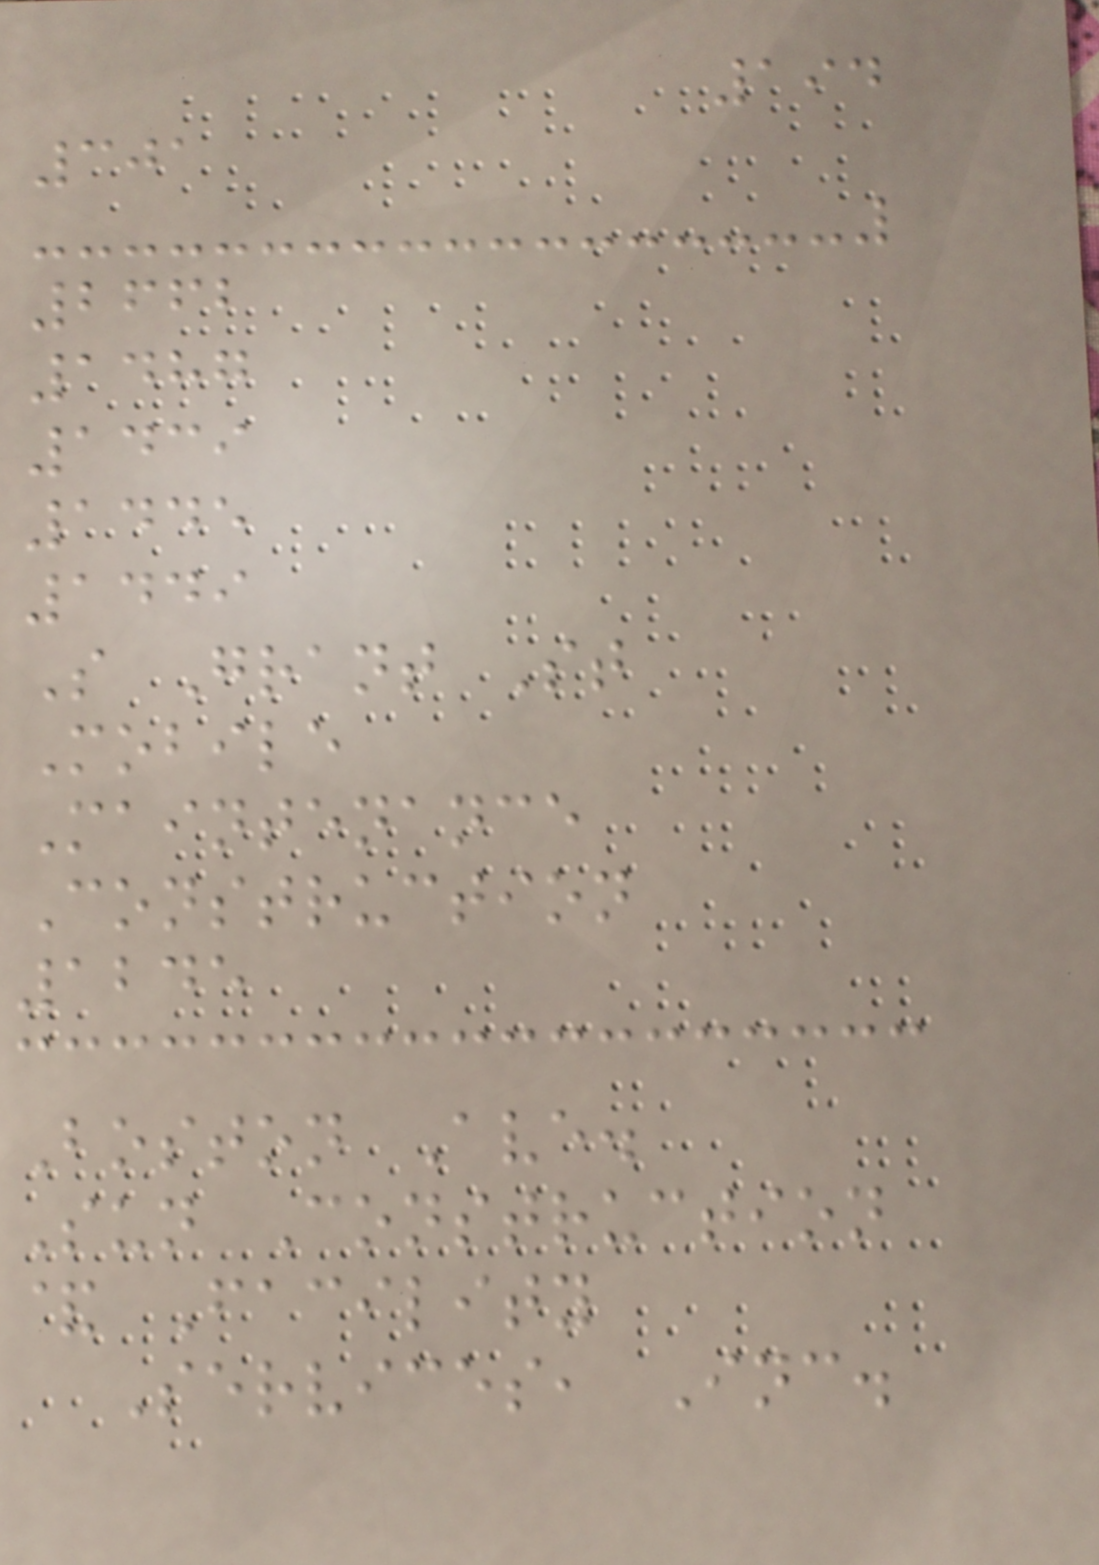194
301
2662
1487
1439
1445
1449
S Grant St
Mobile
Maintenance
Construction
1245
Boston Ave.
Sun Construction
& Facility
Services, Inc.
